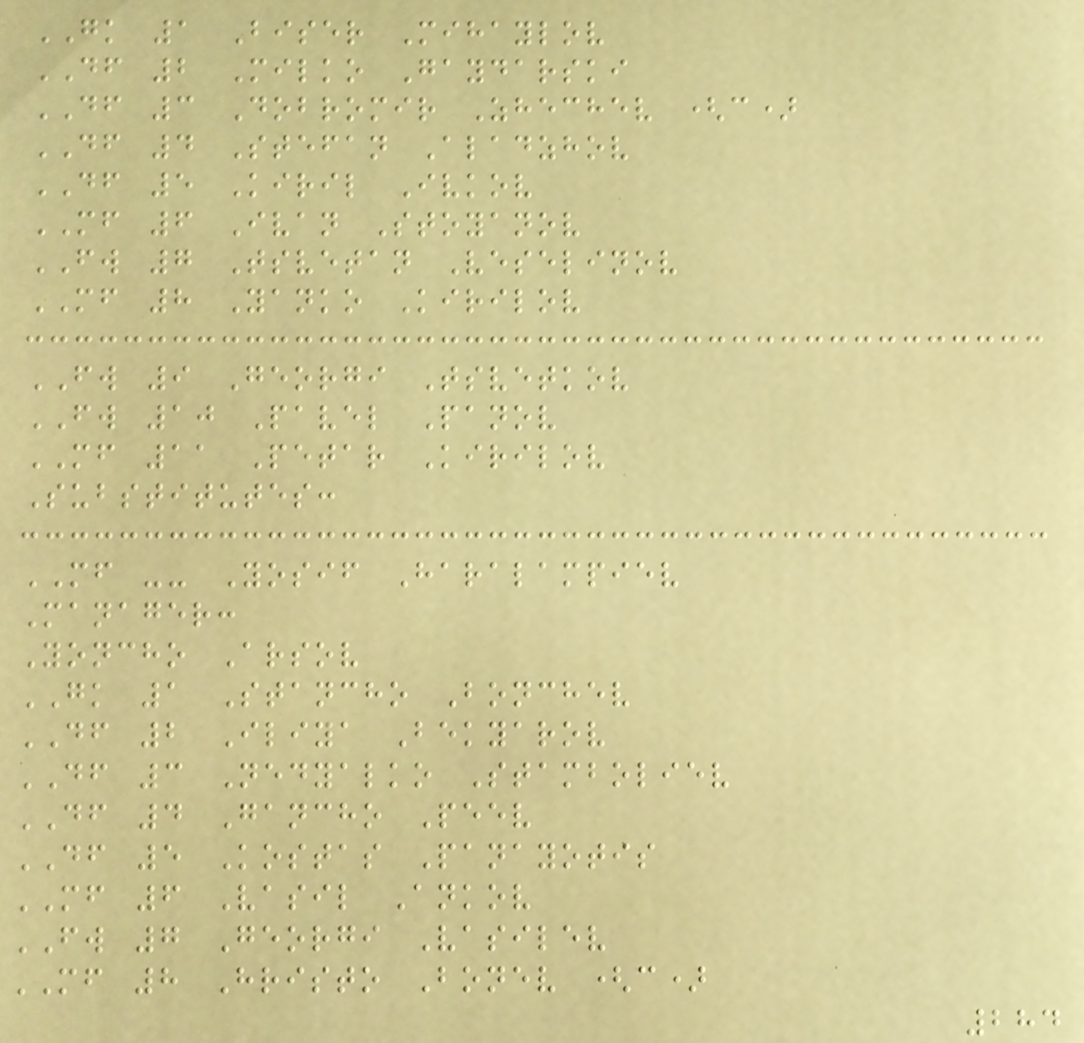GK 1 Biser Mihaylov
DF 2 Milko Gaydarski
DF 3 Dobromir Zhechev (c)
DF 4 Stefan Aladzhov
DF 5 Kiril Ivkov
MF 6 Ivan Stoyanov
FW 7 Tsvetan Veselinov
MF 8 Yanko Kirilov
FW 9 Georgi Tsvetkov
FW 10 Pavel Panov
MF 11 Petar Kirilov
Substitutes:
MF -- Yosif Haralampiev
Manager:
Yoncho Arsov
GK 1 Stancho Bonchev
DF 2 Iliya Bekyarov
DF 3 Nedyalko Stamboliev
DF 4 Gancho Peev
DF 5 Kostas Panayotis
MF 6 Vasil Ankov
FW 7 Georgi Vasilev
MF 8 Hristo Bonev (c)
284
